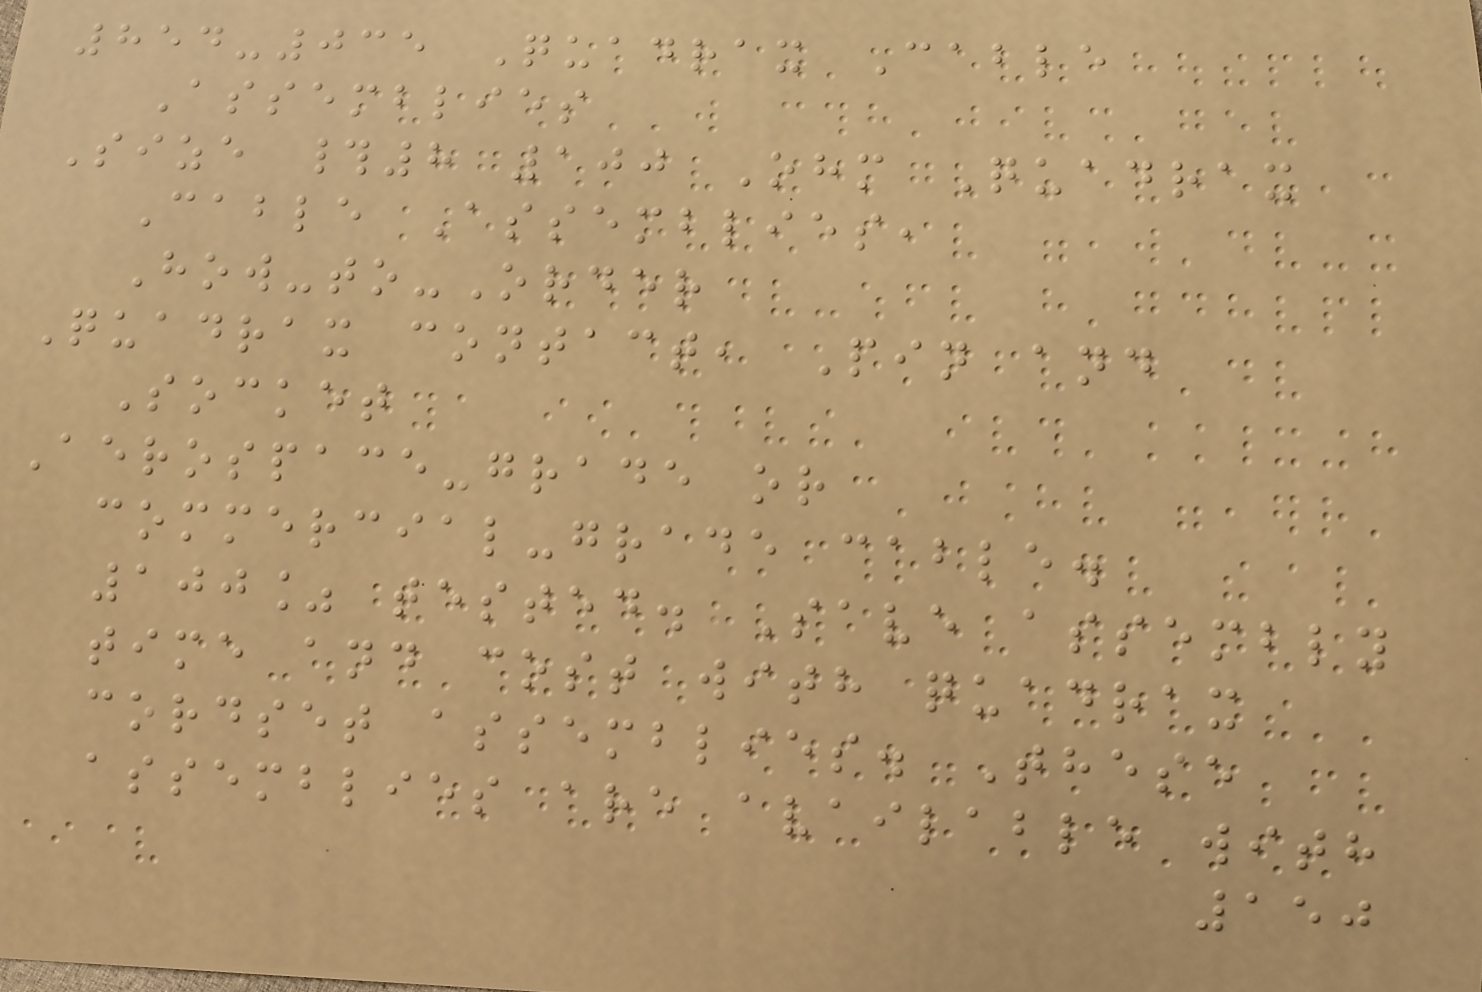854-035 Quadrax Cable
Assemblies
Size #8 100 Ohm Quadrax
Cable Assemblies,
How-to-Order
Quadrax contact, Pin and
Socket
Aerospace-grade or
commercial-grade cable.
100% tested. Save assembly
time and cost with quadrax
cordset assemblies. These
assemblies are available with
150
